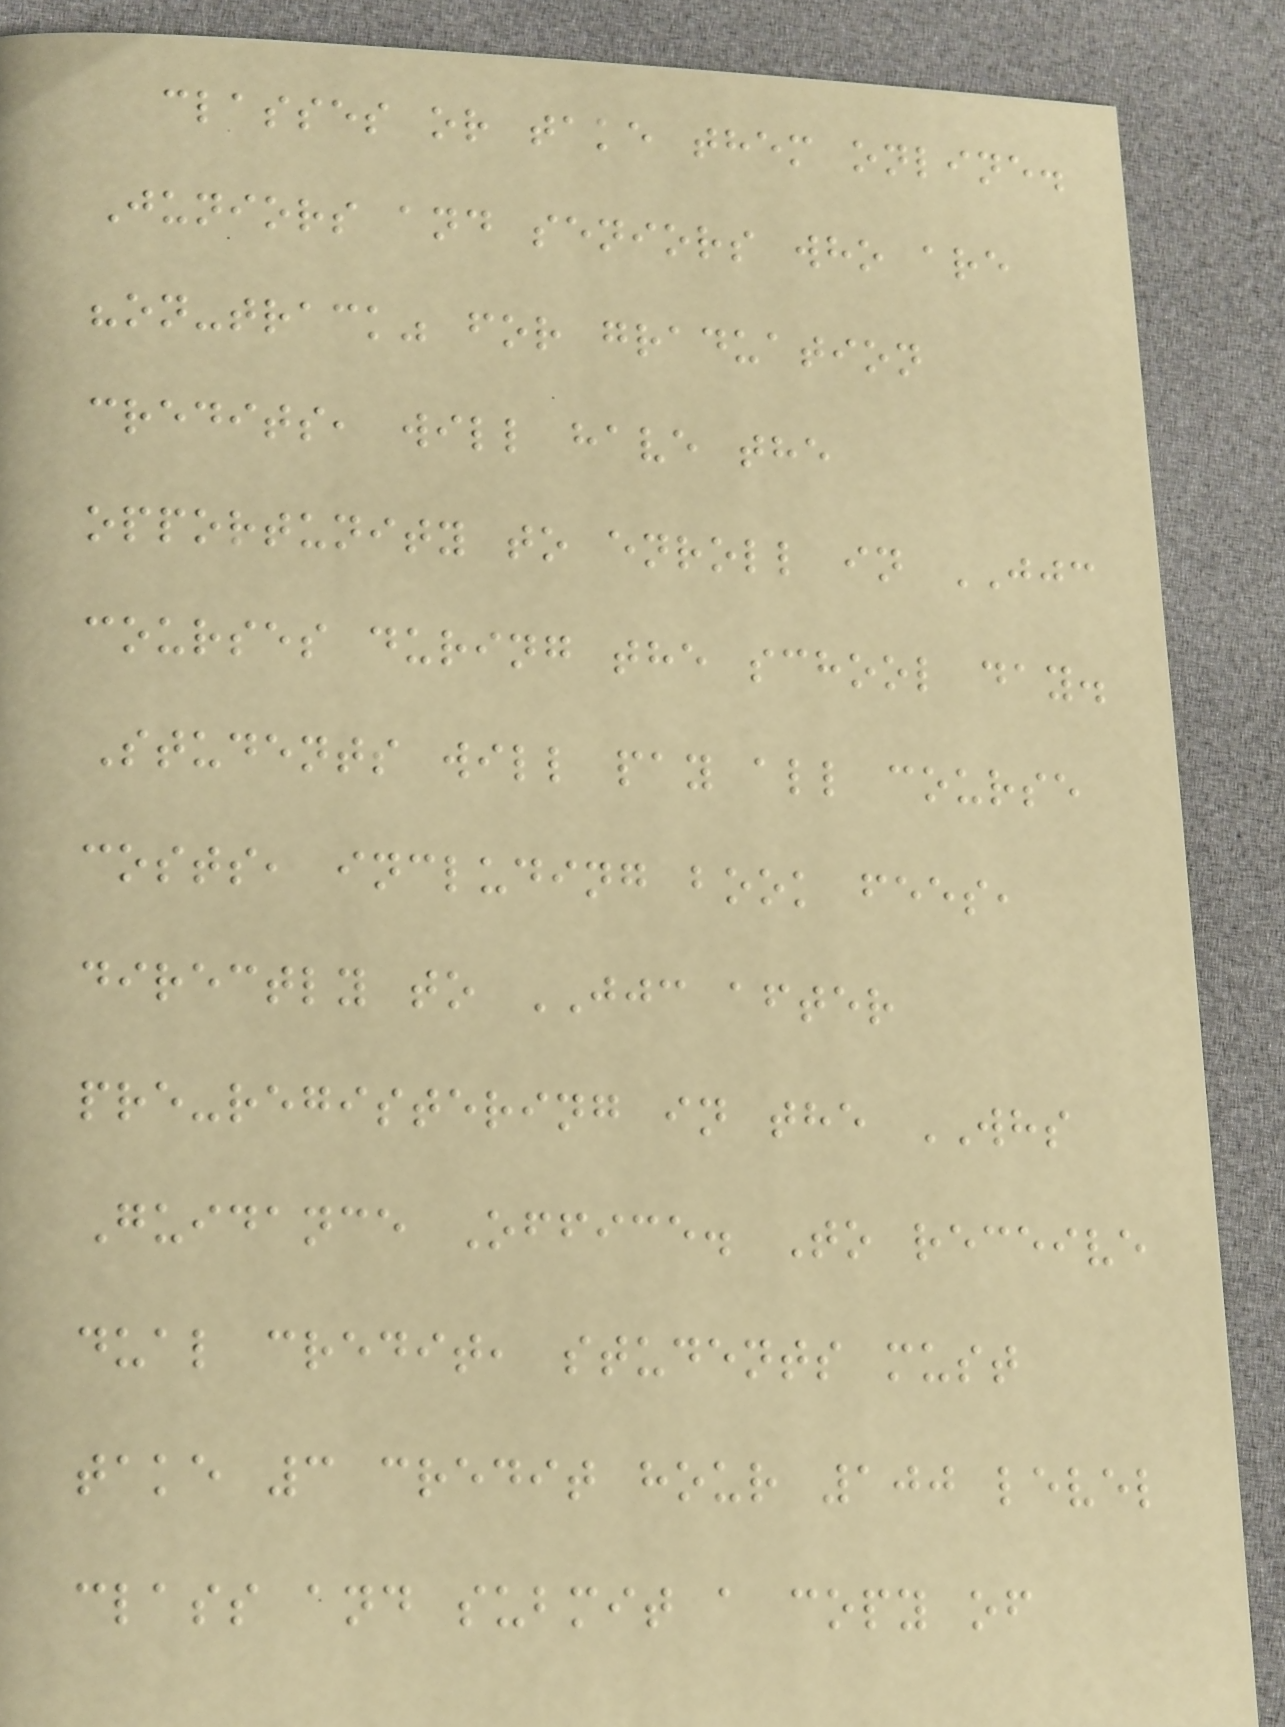classes or take them online.
Juniors and seniors who are
"on-track" for graduation
credits, will have the
opportunity to enroll in JJC
courses during the school day.
Students will pay all course
costs, including book fees,
directly to JJC after
pre-registering in the WHS
Guidance Office. To receive
dual credit, students must
take 3 credit hour 100 level
class and submit a copy of
